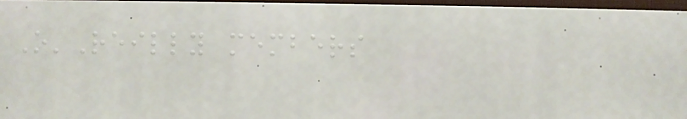O'Reilly members
